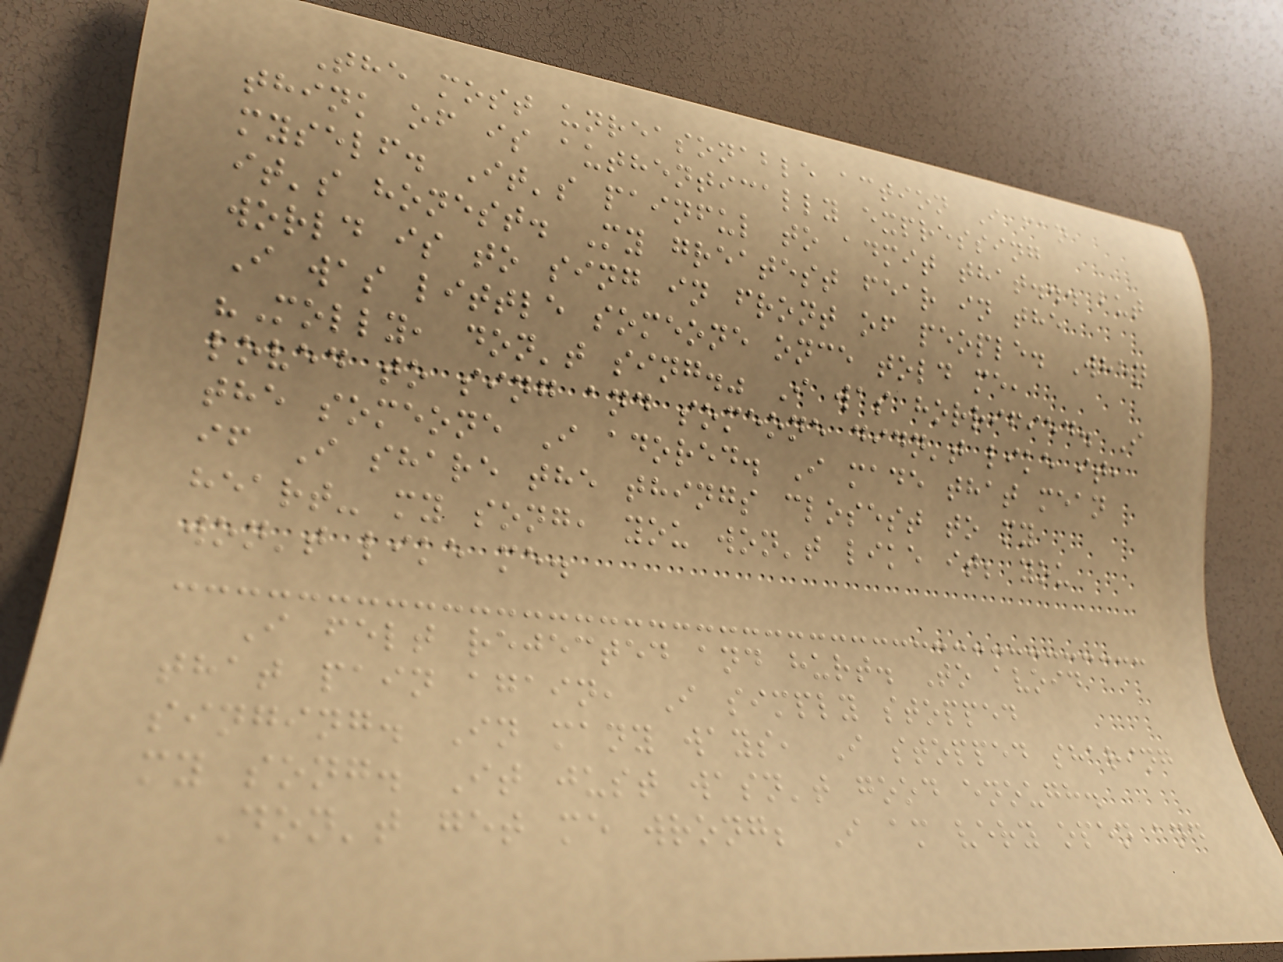The most unreasonable action I can
think of is authentically expressing
myself. It's painful to admit that... but
it's honest. My greatest fear in the
world is to sing in front of people. When
I was little someone once told me,
"Molly, don't sing." I was horrified. I
loved to sing and someone didn't like it,
the someone I adored. I made that mean
if I share the things closest to my
heart- my song, you won't like it; you
won't like me.
I felt rejected and hurt. To avoid
that pain again, I simply stopped
singing. In many ways, I stopped sharing
my song. It just wasn't good enough.
Don't get me wrong; I am very open and
